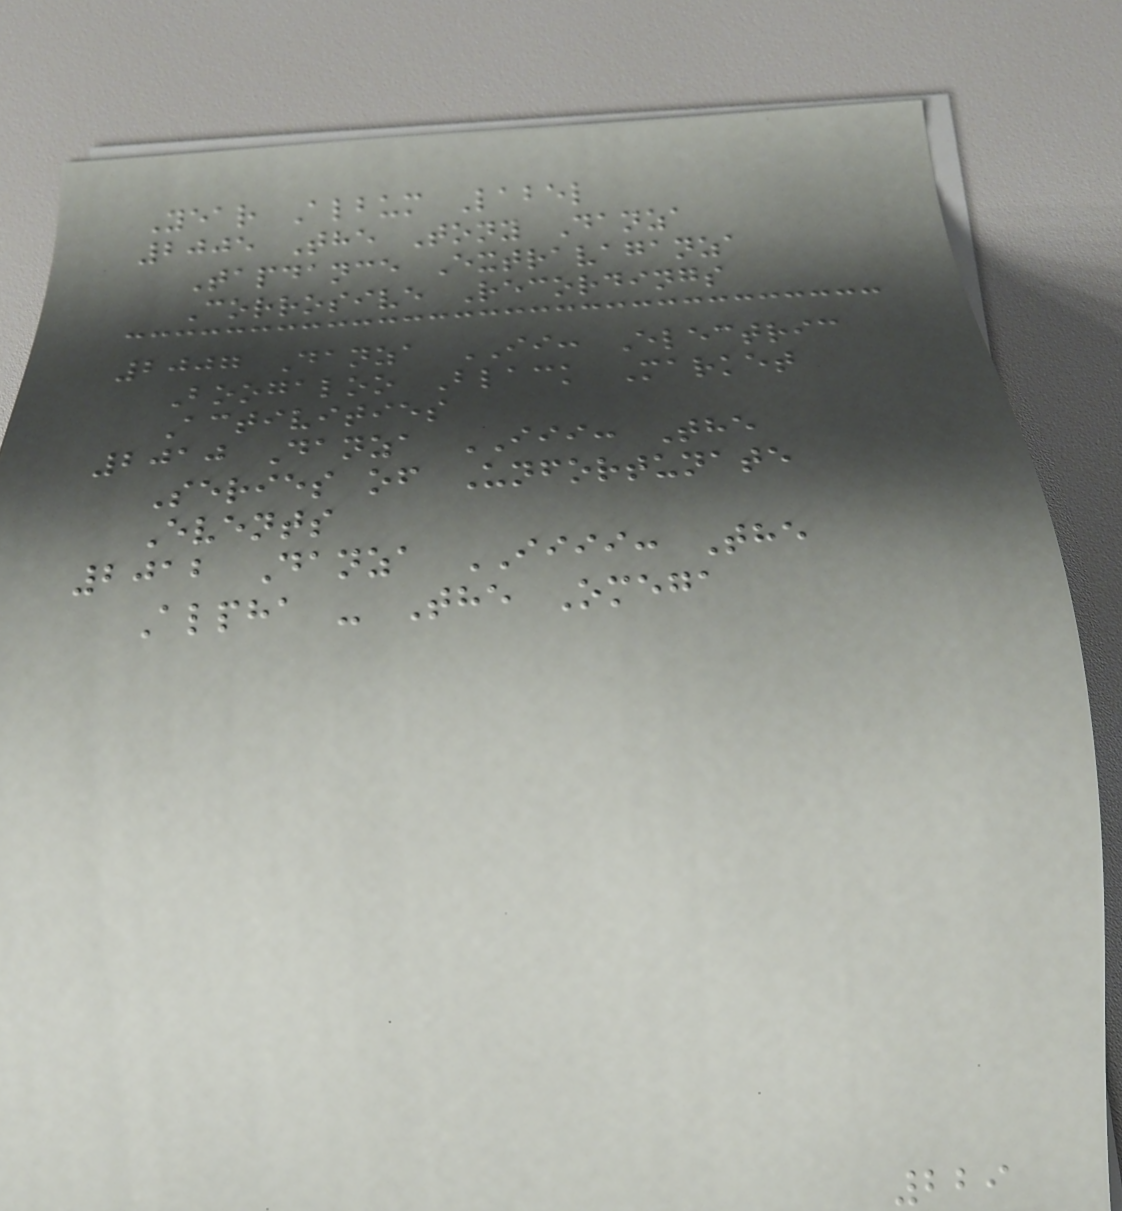Year Album Label
2005 The Tony Danza
Tapdance Extravaganza
Corrosive Recordings
2007 Danza II: Electric
Boogaloo Black Market
Activities
2010 Danza III: The
Series of Unfortunate
Events
2012 Danza IIII: The
Alpha - The Omega
229
